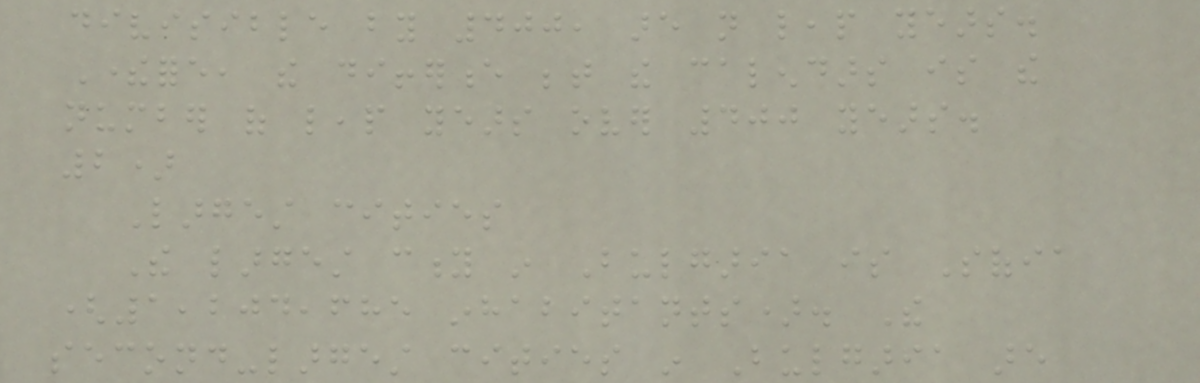divisible by 400, are not leap years.
Therefore, the difference between the calendars is the
number of leap years over 400 years.
2)
Largest cities
The largest city in Bulgaria is Sofia
(1,204,685 inhabitants). The
second-largest cities in Bulgaria are
